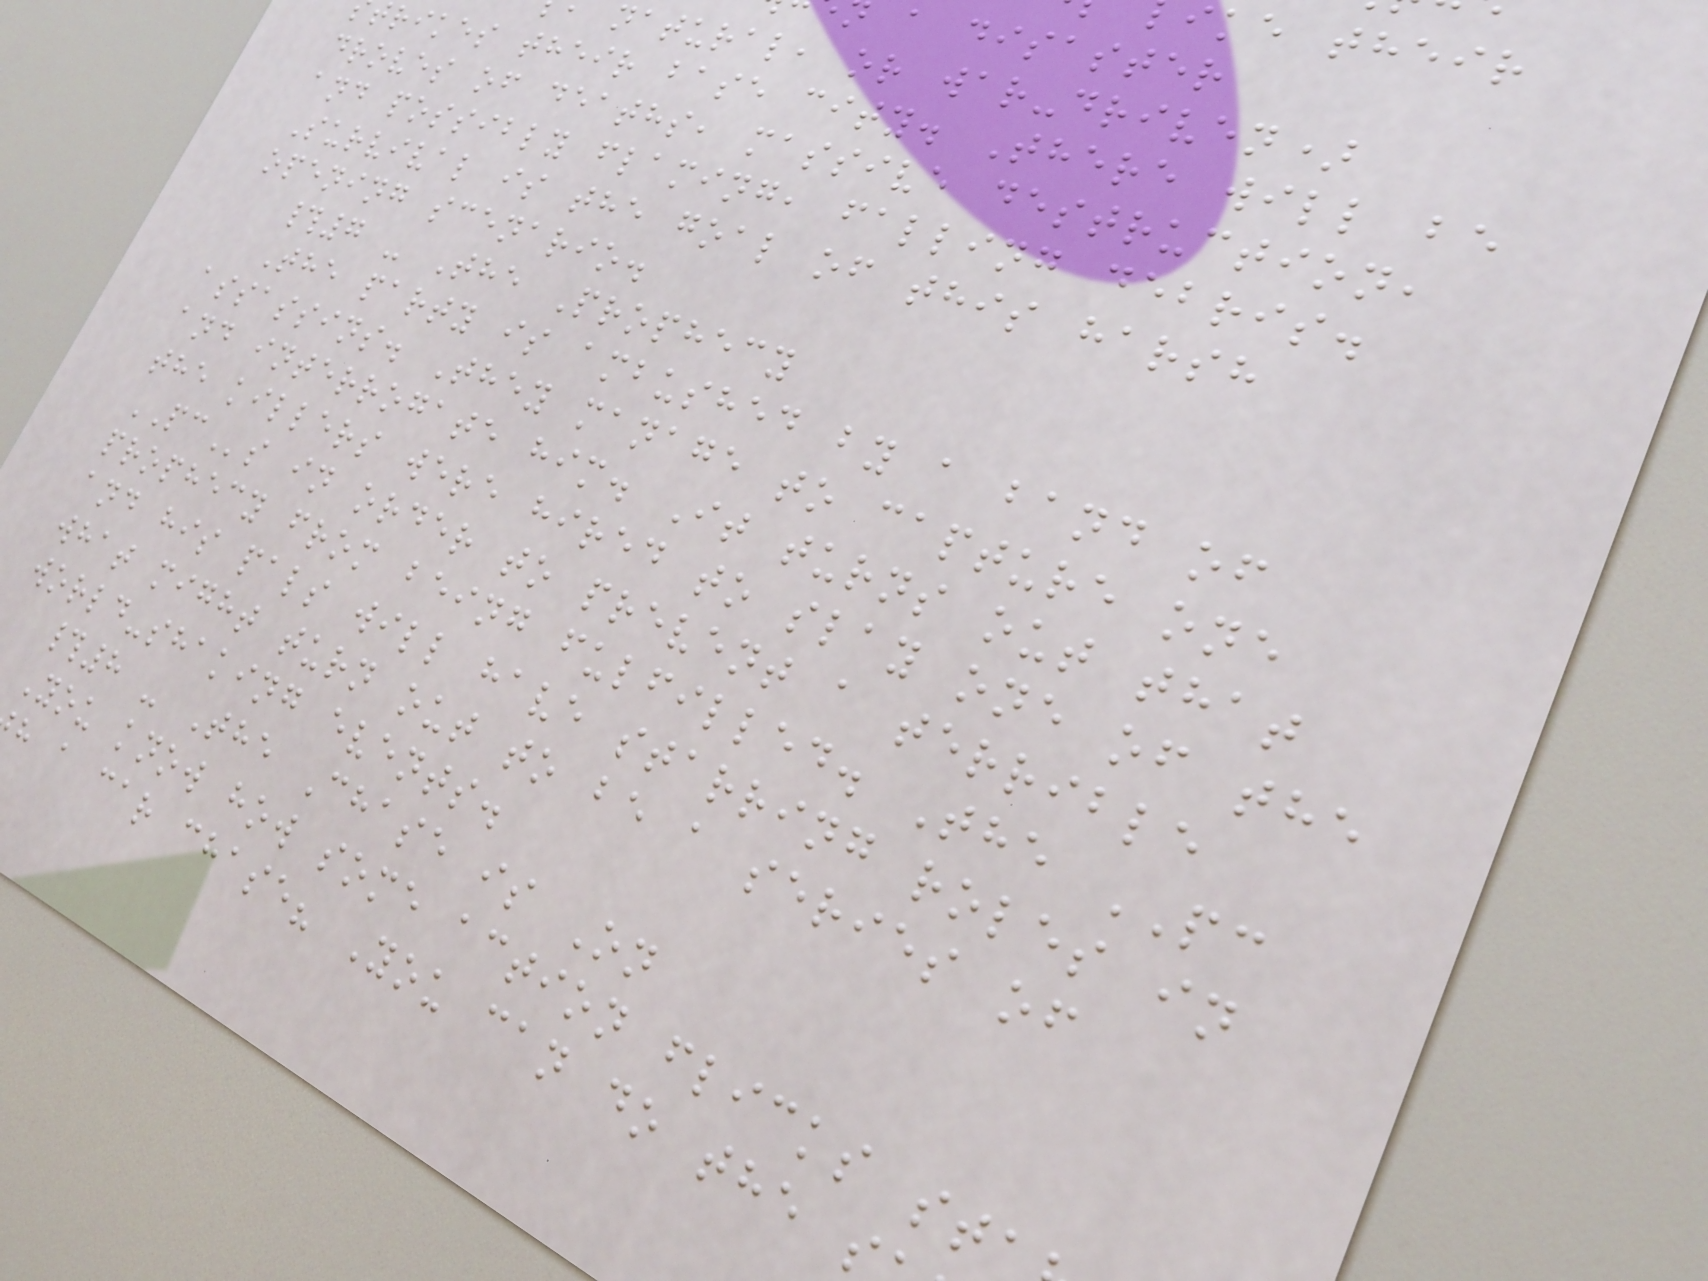a disaster
natural, or war-driven)
trikes their base city. There will be
droves of deaths, massive destruction,
and possibly flaming, falling debris.
Survival is the goal of this harsh
opening scenario.
#7 - The Prophecy
The party is ambushed by a band of
assassins. They manage to capture one
and interrogate him. It turns out that
the killers were hired to slay one of the
PCs in order to prevent a terrible
prophecy from being fulfilled. The PC
and his pals will have starring roles in
what might turn out to be a series of
world-shaking events.
#8 - The Chase is On
You know how some action flicks st
h a car chase? You can do the
